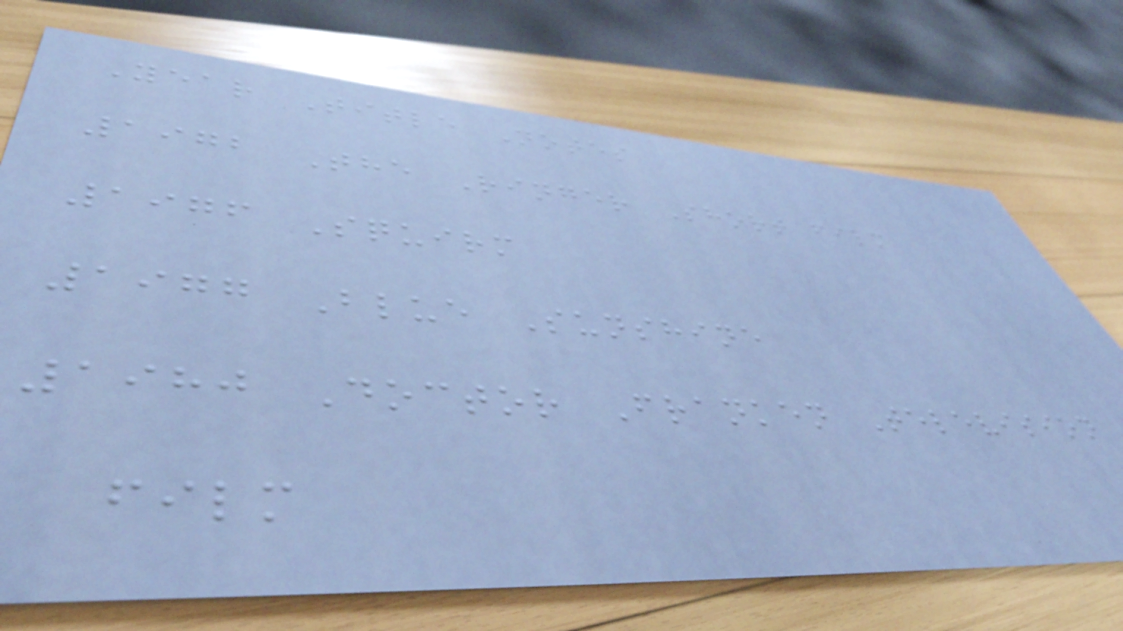Year Title Notes
1972 The Ringer Short film
1976 Squirm
1977 Blue Sunshine
1980 Doctor Franken Television
film
